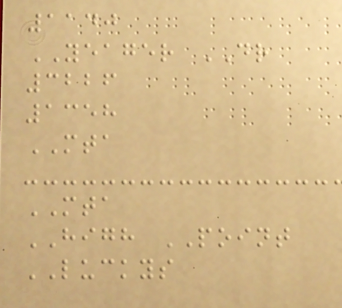1140
YEAGER DR
3226
1358
MTA
MTA
HIGH POINT
LUCKYS
